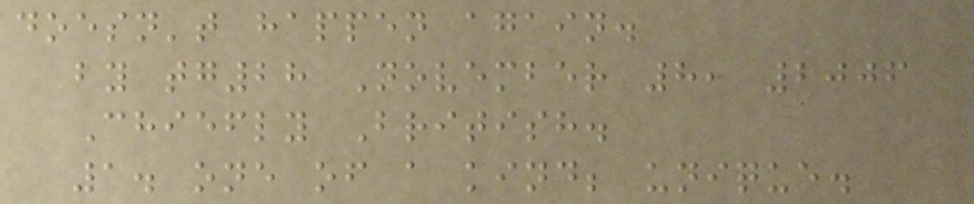doesn't happen again.
by tg28 November 8, 2006
Chiefly British.
1. one of a kind; unique.
